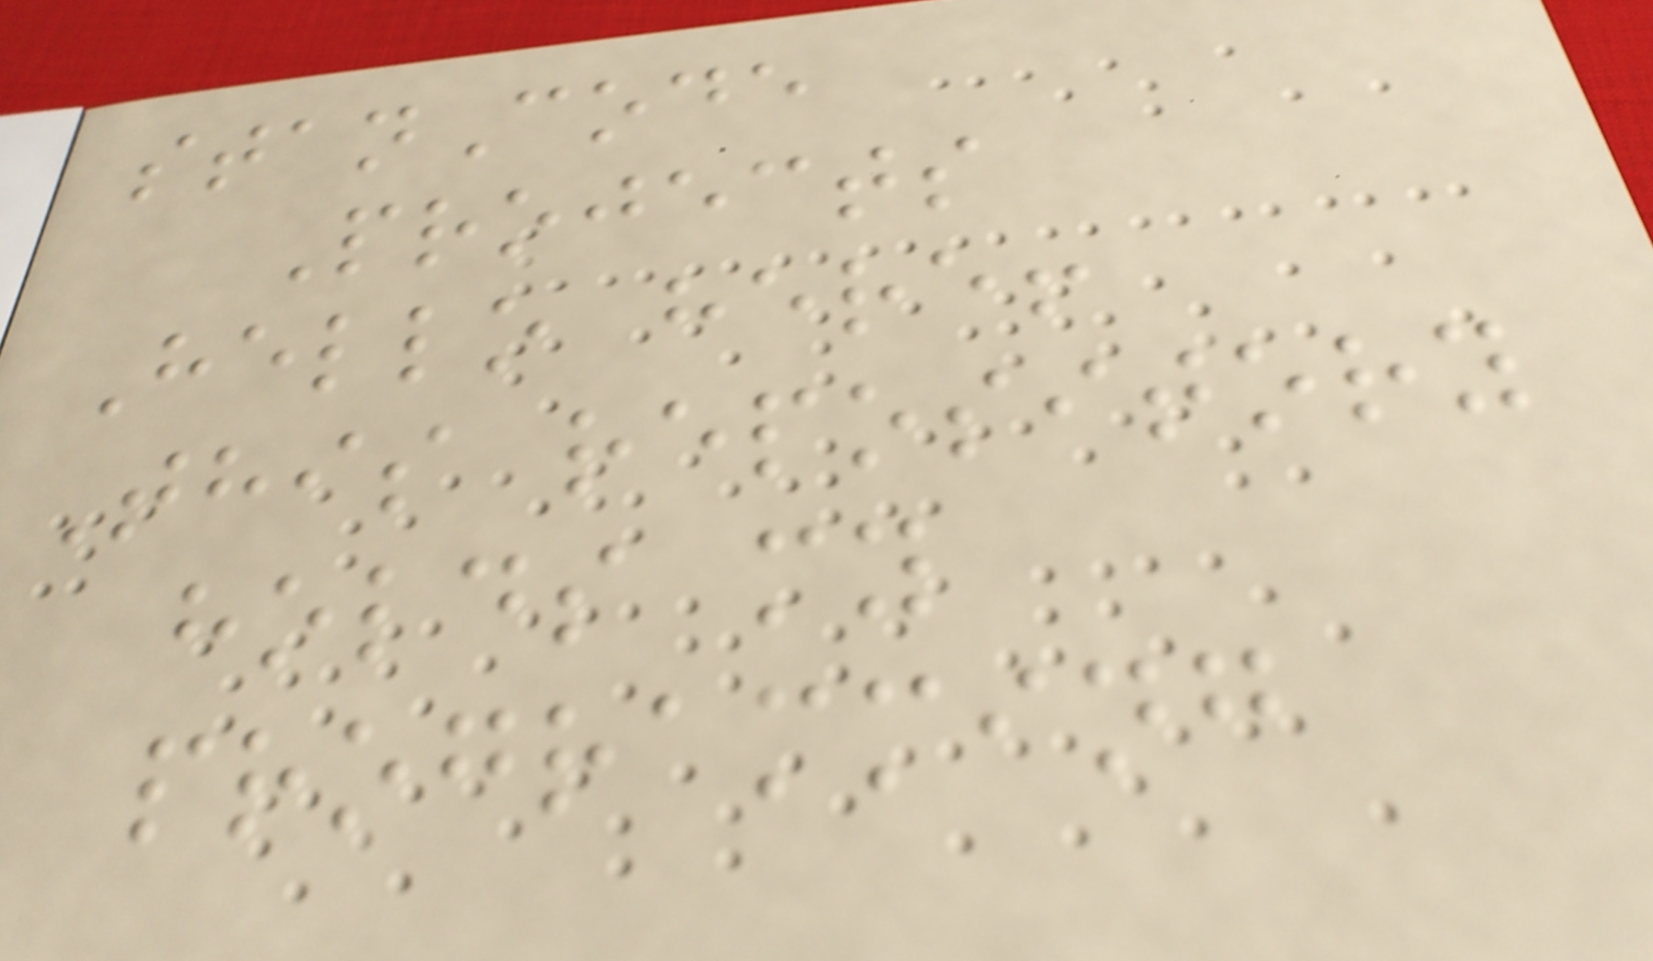stanCode
Projects
Hello here!
This repository
holds my
programming
